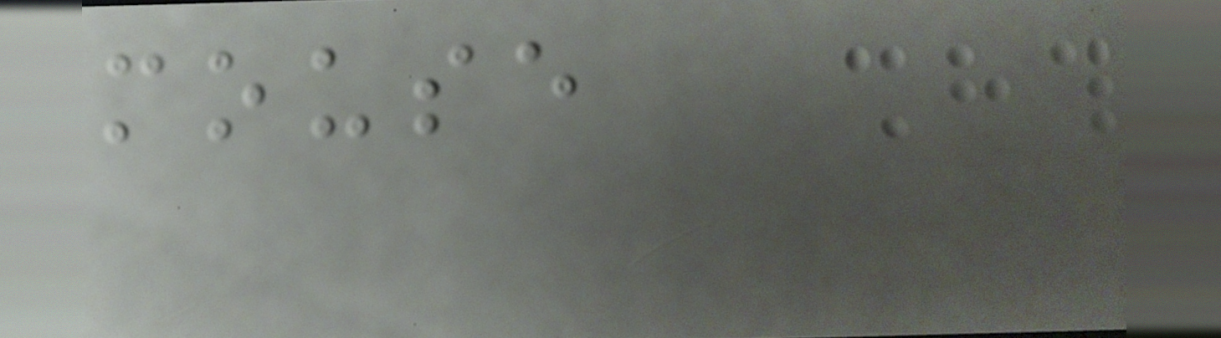mouse
